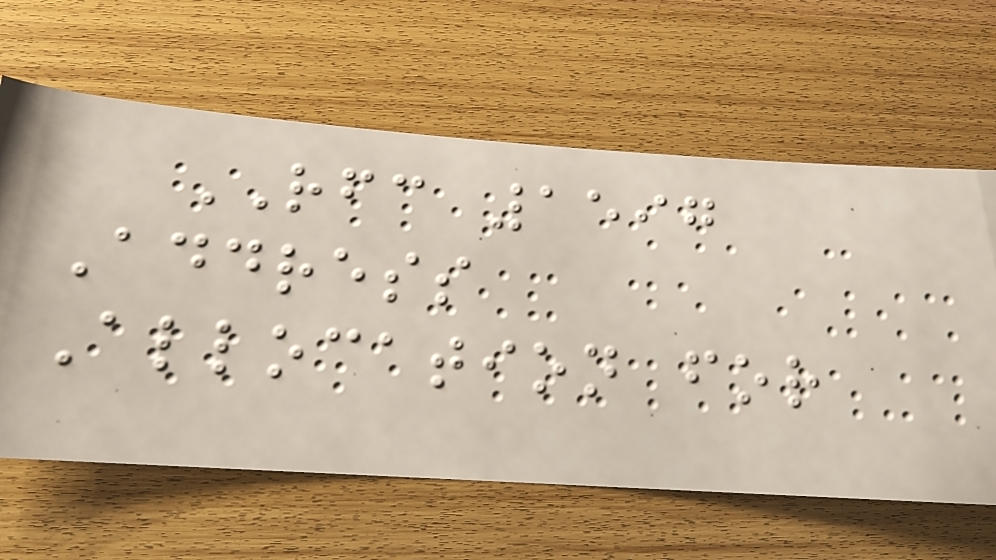RFC 1597
Address
Allocation for
